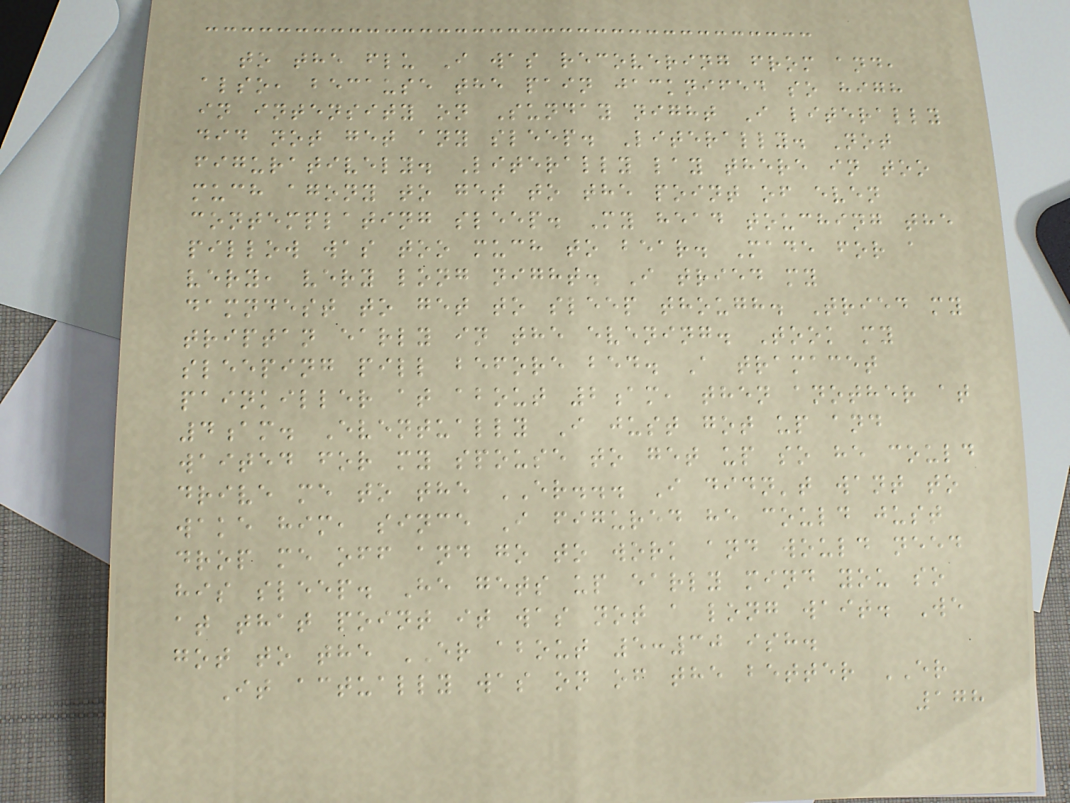to the flu I was recovering from and,
also, because the pain jacknifed so high
in intensity on Sunday night I literally
did not get any sleep. Literally. Not
figuratively. Literally lay there in too
much agony to get to the point of even
contemplating sleep. My head touching the
pillow was too much to bear. Made for a
very, very long night. I tried my
damndest to get to sleep though. Tried my
triptan early in the evening. Took my
sleeping pill before bed. A tramacet
painkiller at about 2am, then another at
4am. Eventually I just got up and
waited for my spouse to get up so he could
drive me to the ER... I didn't want to
wake him, since I figured he could just
drop me off and go to work and would need
his sleep. He gets up early mind you so
at that point it was not a long wait. We
got to the ER about 5:30 ish.
It actually was on of the better ER
178
